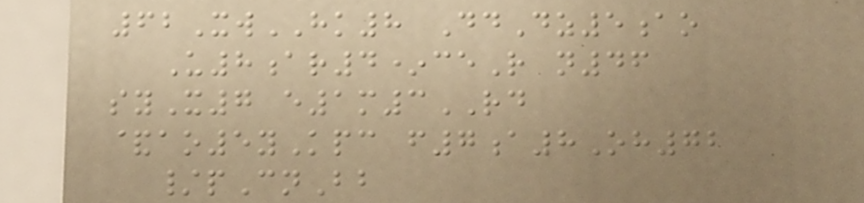62XwHK8 DdDz5ao
U8ar4*ceR n46
syX7 e1m3RD
&ao5yKpc f7a8Oh72
/pCnBb
